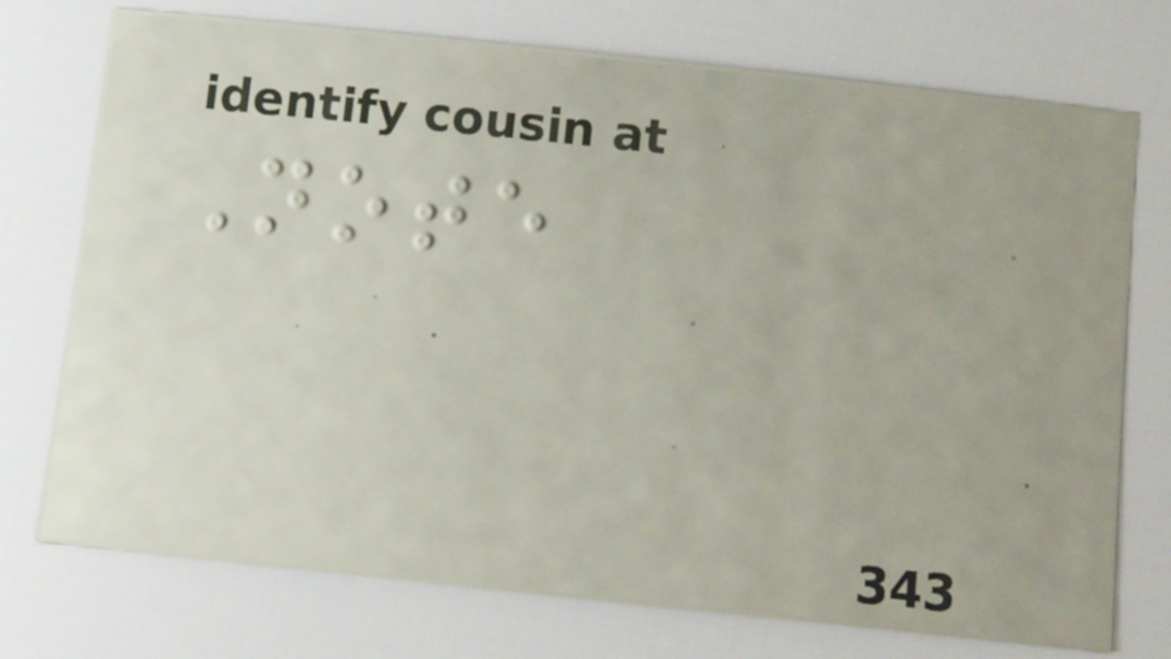Note
